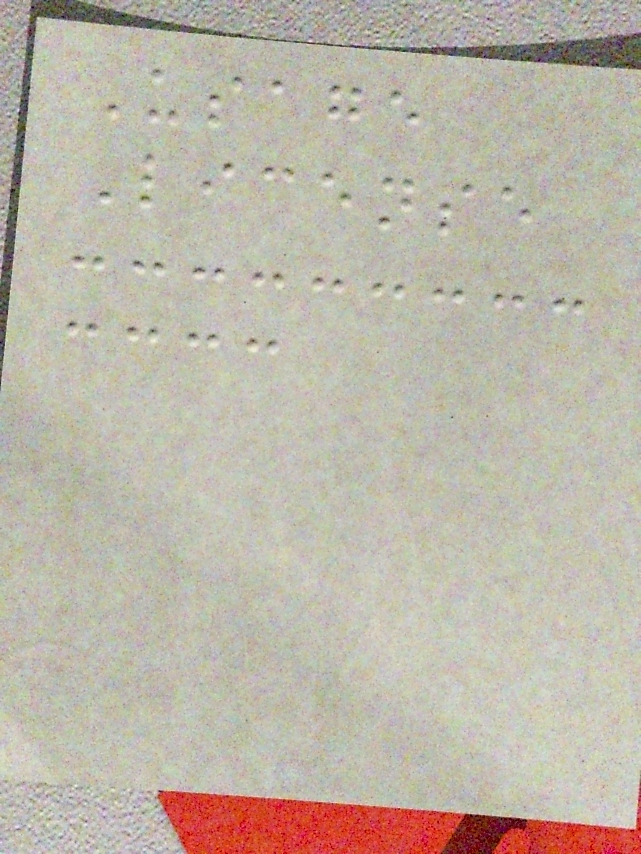Usage
License
